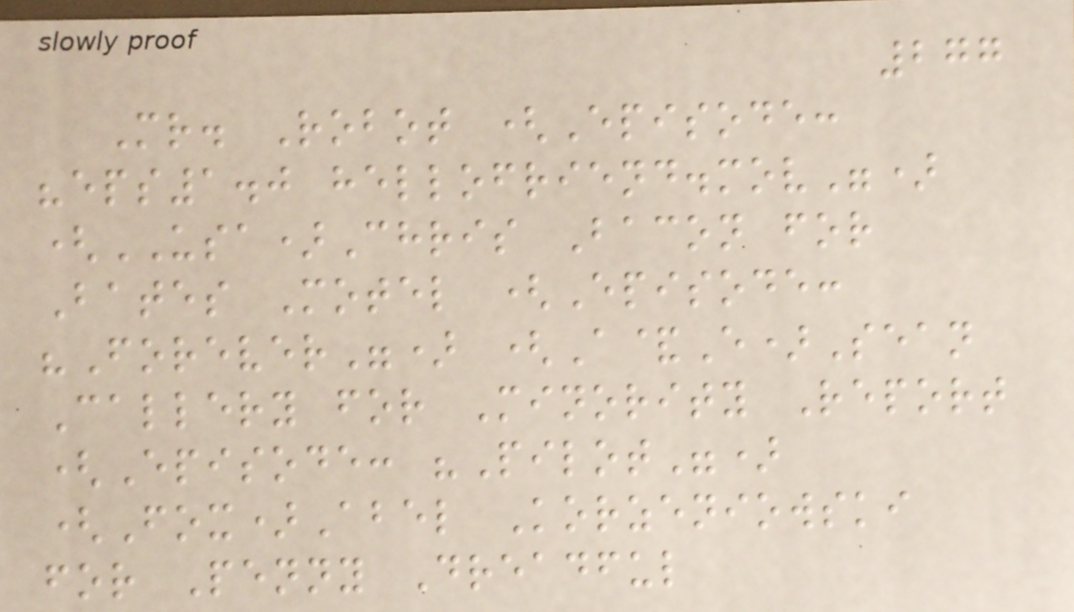277
Mr. Robot (Episode:
"eps1.0 hellofriend.mov")
(USA)Chris Bacon for
Bates Motel (Episode:
"Forever") (A&E)Sean
Callery for Minority Report
(Episode: "Pilot")
(Fox)Abel Korzeniowski
for Penny Dreadful
